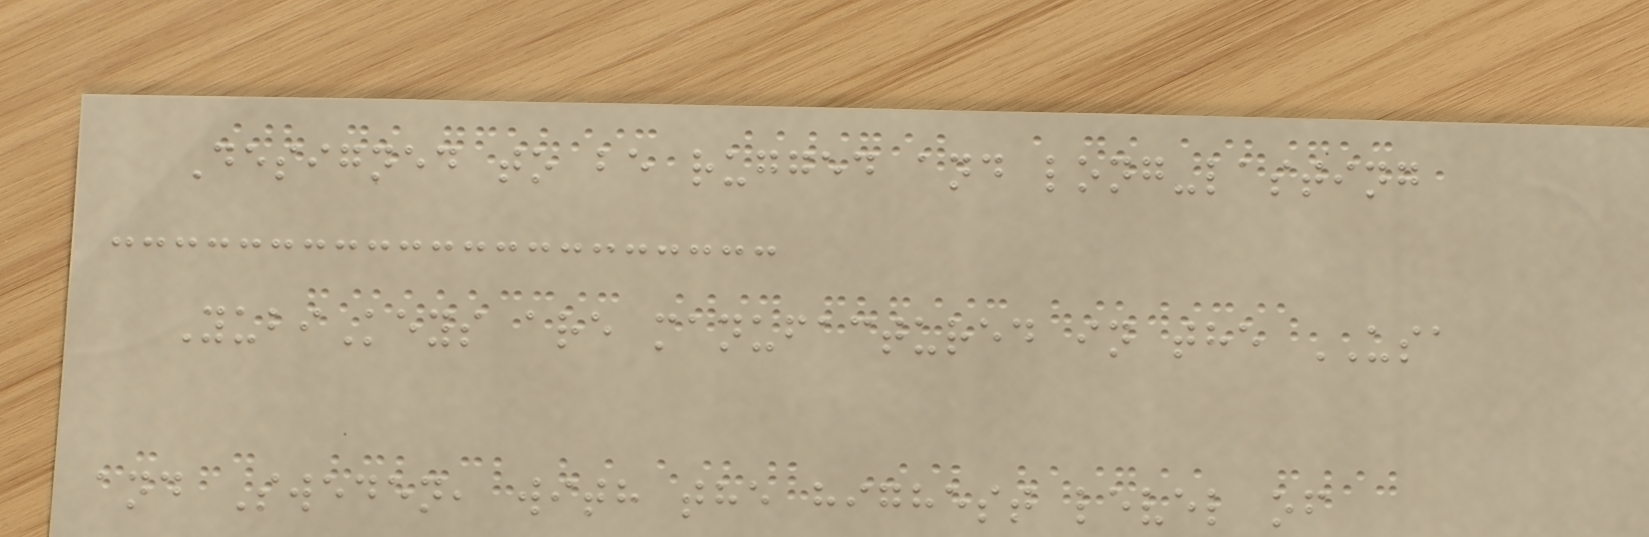Designed to be rugged and long-lasting
YubiKeys are manufactured in the USA
and Sweden, with the highest level of
